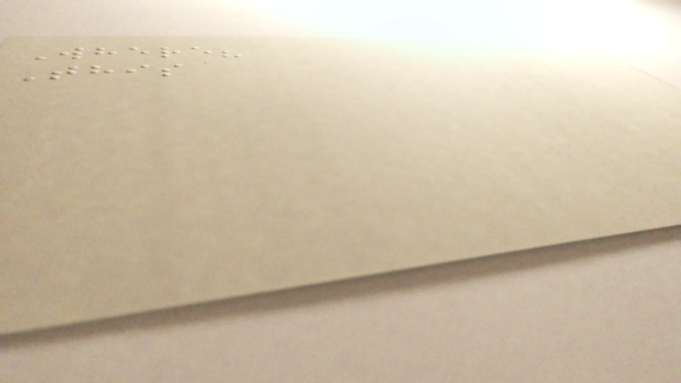Where?
This
